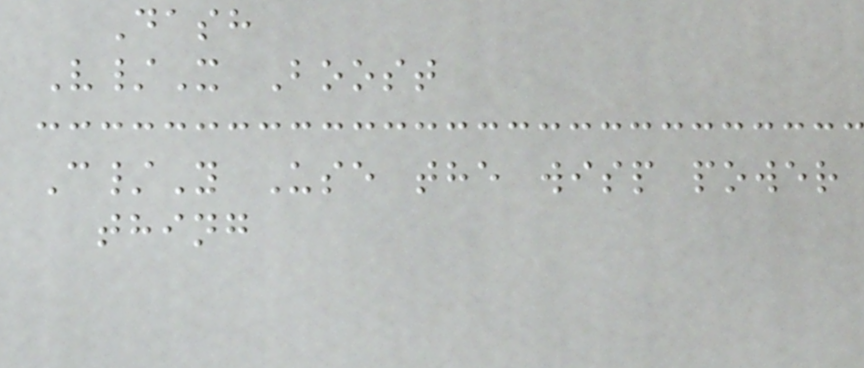Dash
V/X Boost
C/Y Use the wisp power
thing
